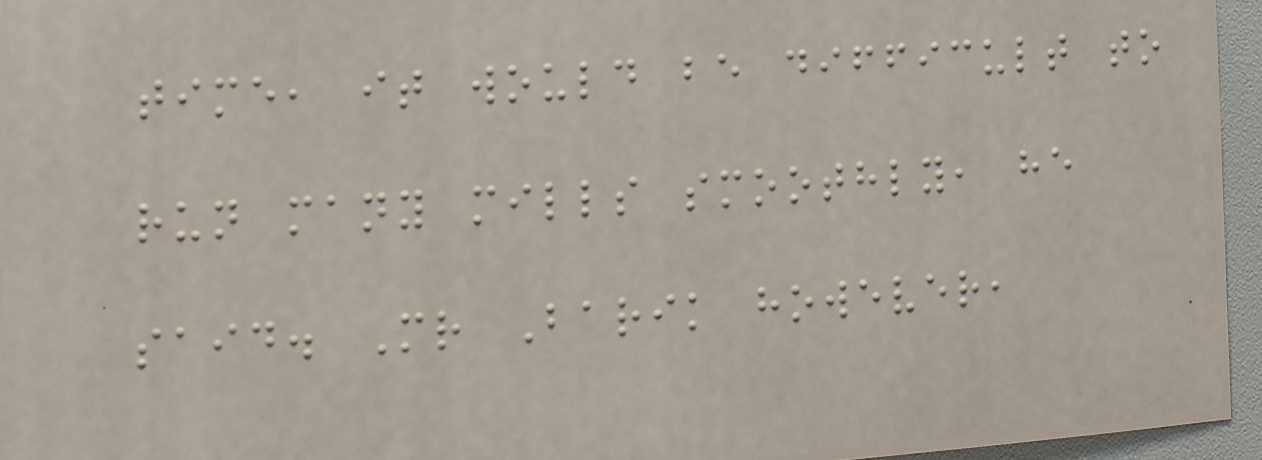time, it would be difficult to
run many mills smoothly, he
said. Mr Barik however,
